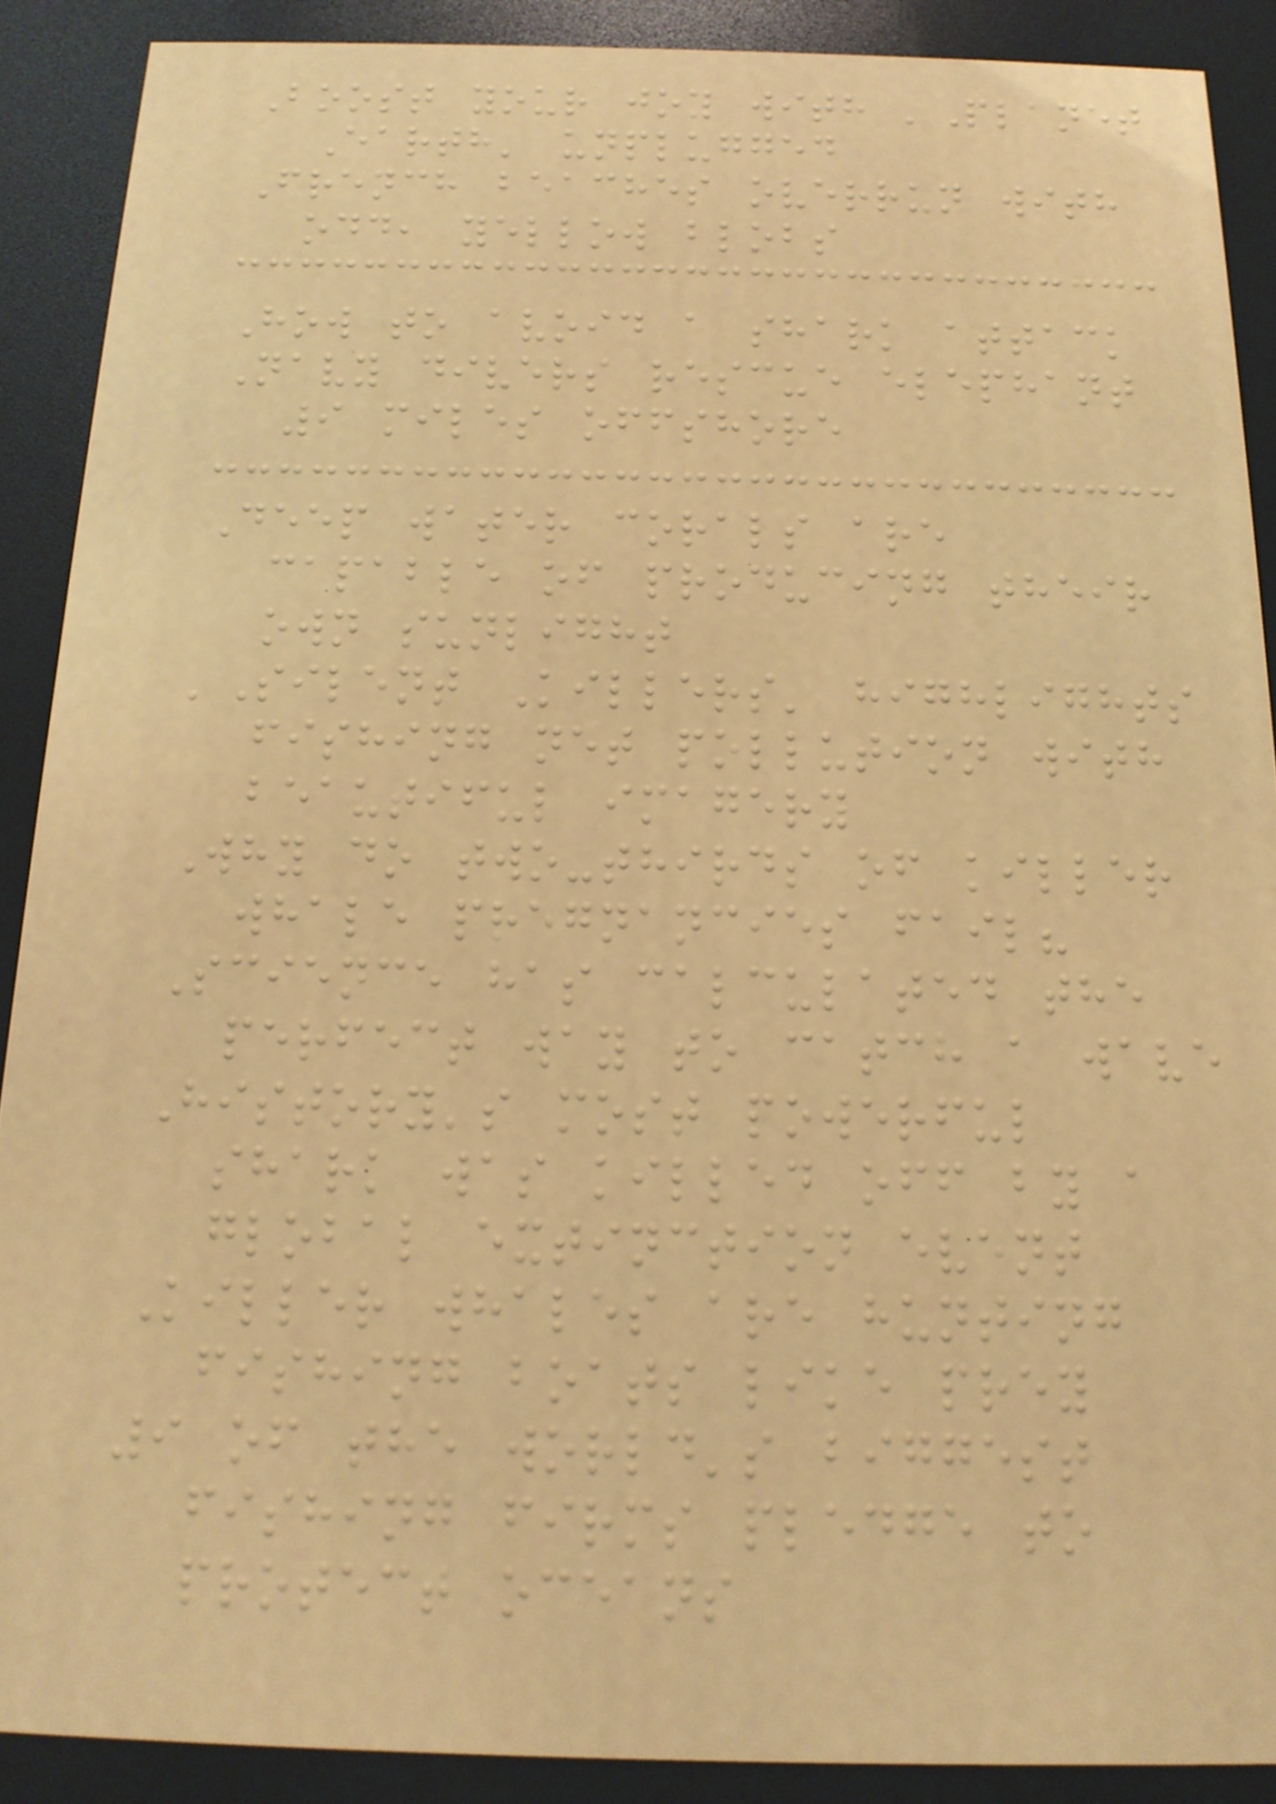Boost your joy with 'Planet
Earth' unplugged
French beaches overrun with
odd, yellow blobs
How to avoid a shark attack
Navy divers rescue elephant
9 miles offshore
Deep water corals are
capable of producing their
own sunlight
'Silent Killers' highlights
fishing net pollution with
beautiful imagery
Why do two-thirds of killer
whale pregnancies fail?
Science has calculated the
perfect way to catch a wave
History's most powerful
shark was killed off by a
global extinction event
Killer whales are hunting
fishing boats like prey
9 of the world's biggest
fishing firms pledge to
protect oceans
